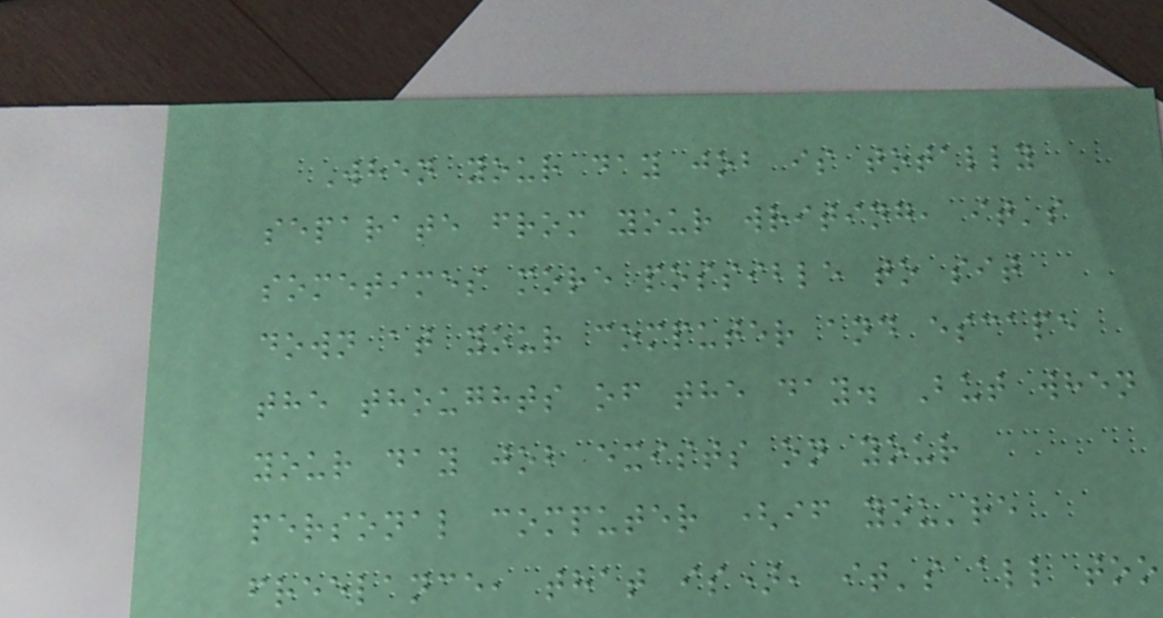When your day job is totally
separate from your writing, it's
sometimes more possible to sit
down at your computer and escape
the thoughts of the day. But when
your day job exists on your
personal computer (if you're
freelance, that is), it's all too
